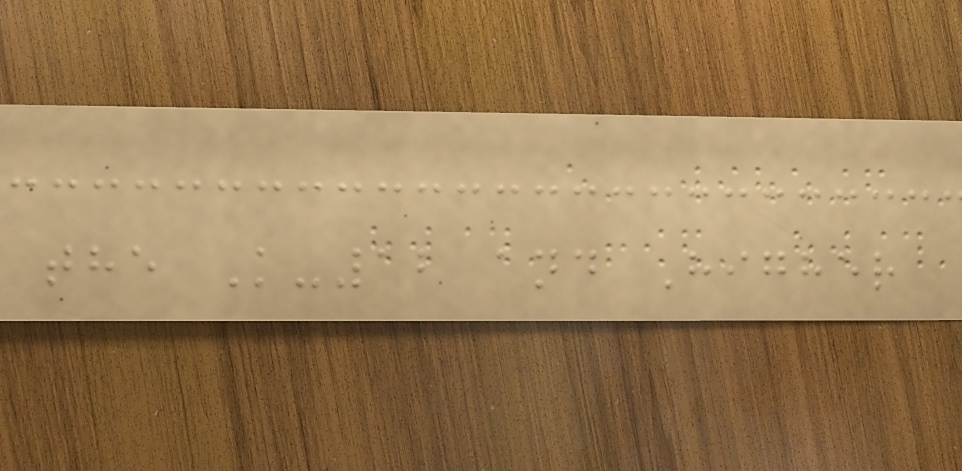the K-12 and Higher
